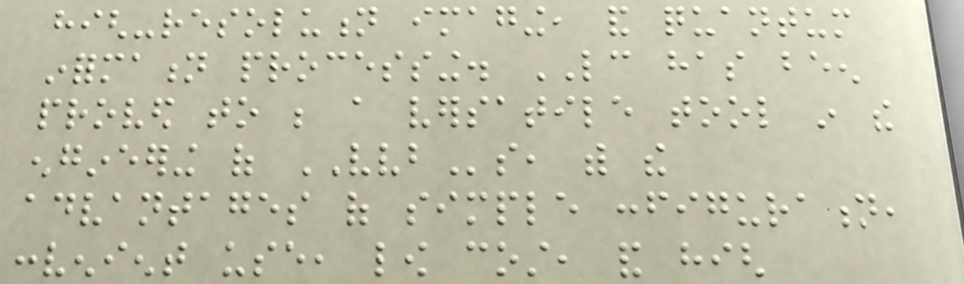high-resolution imaging, and quantum
information processing. LC has been
proved to be a versatile tool in the
engineering of VVBs, with the
advantages of simple configuration,
convenient use, low cost, and high
